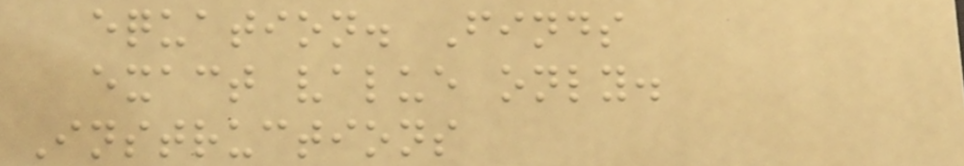equation. Finds
exact value only.
Instructions
